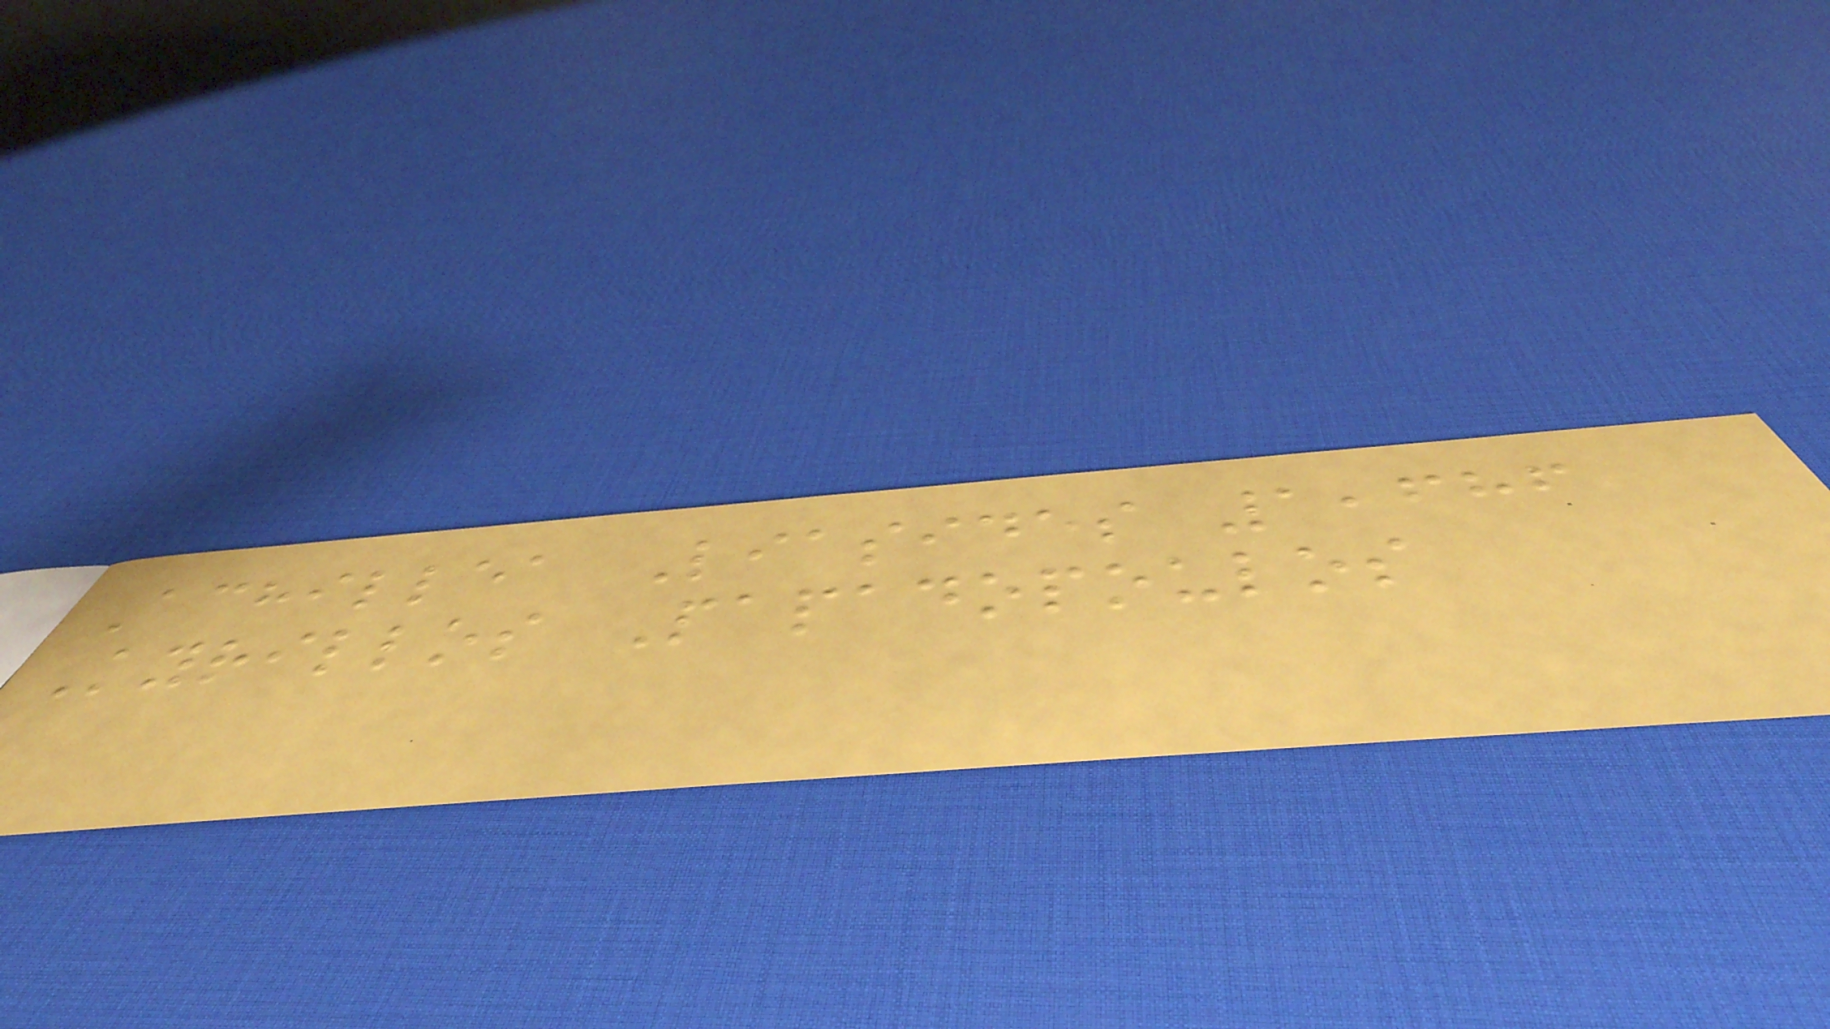Achillea Liasides 1,686
Kyrillos Papadopoulos
